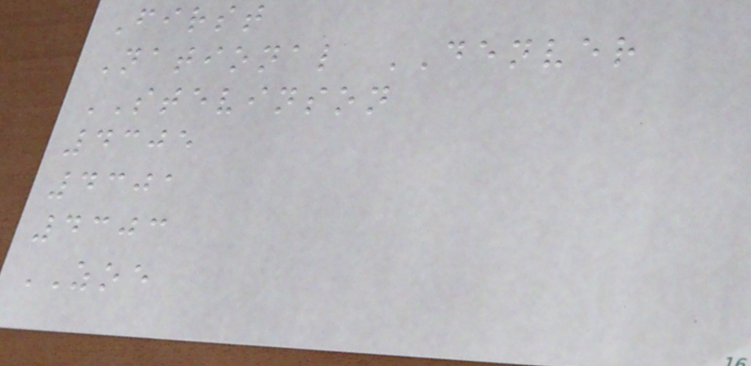First
National DENVER
STEVINSON
4305
4301
4303
ZOE
